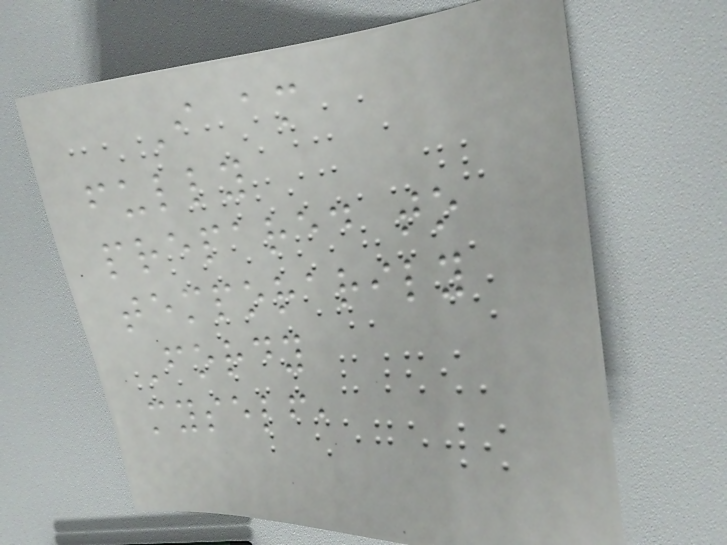I am
fully
prepared to
temporarily
Fordy
myself,
